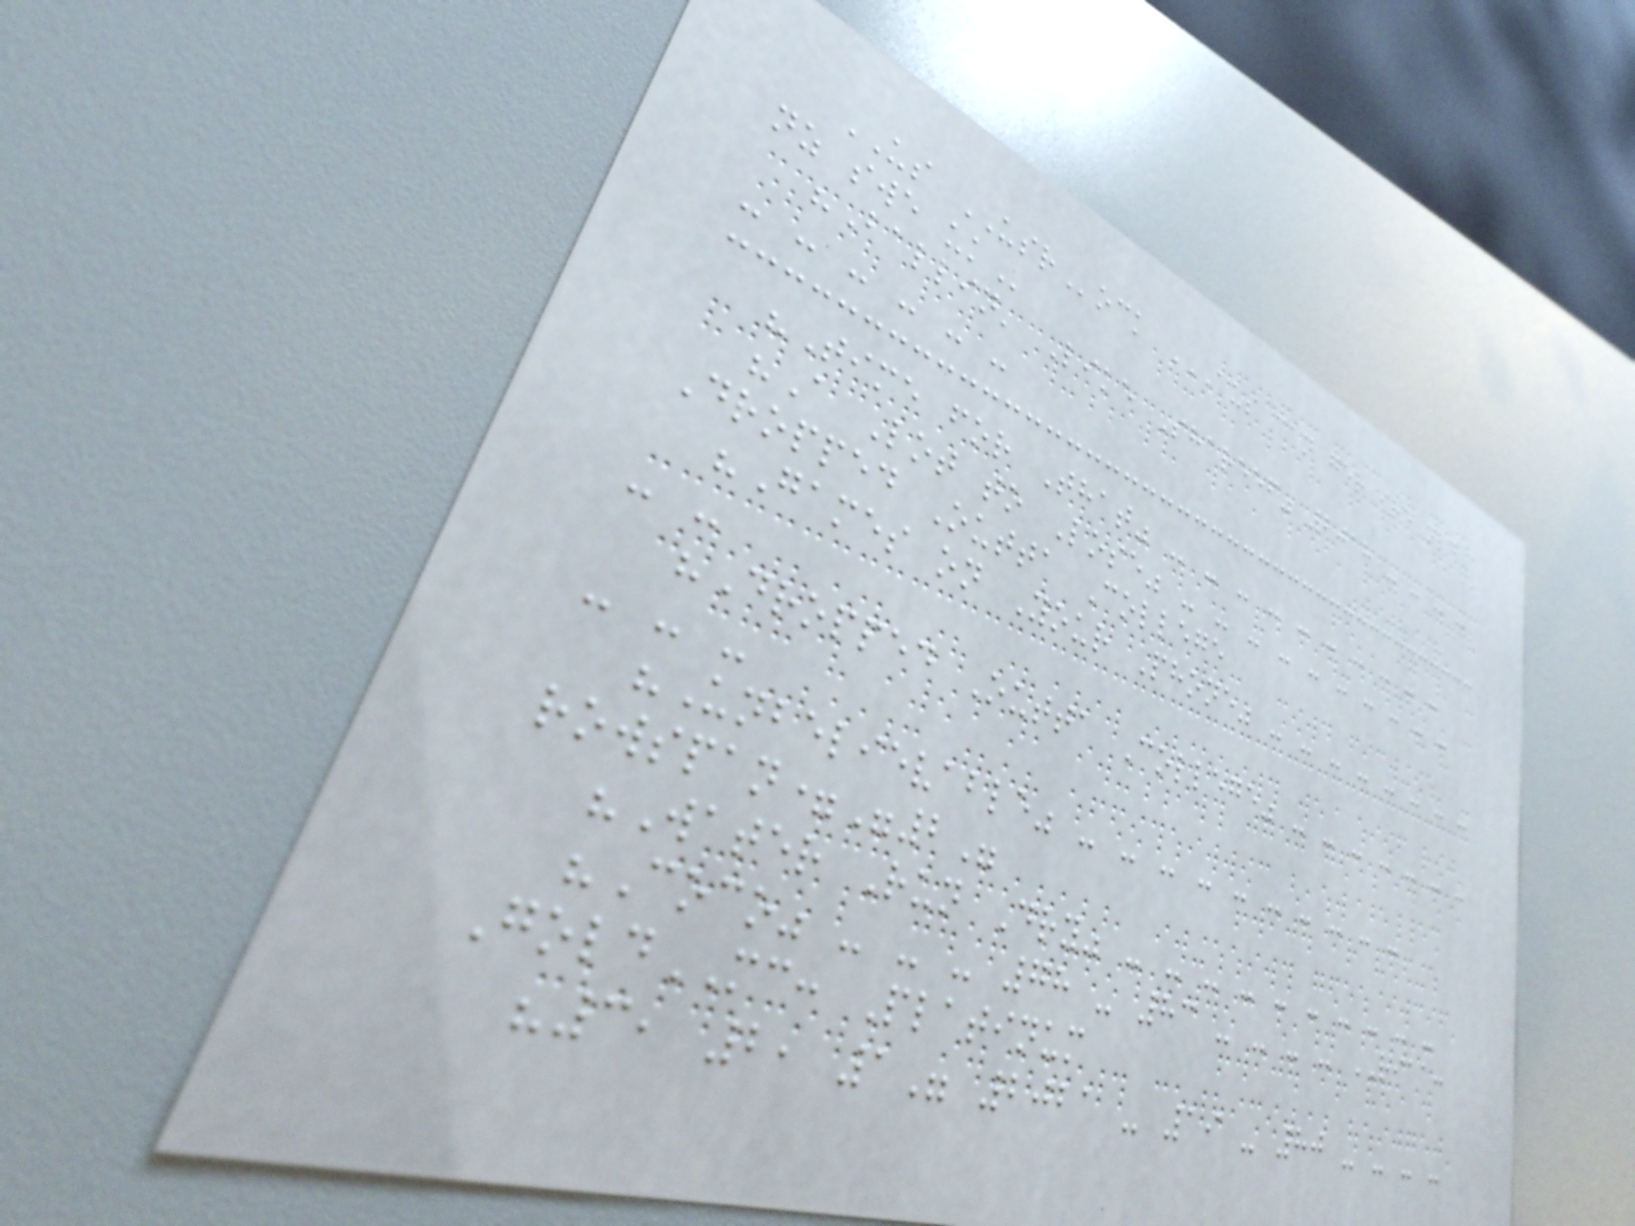US USRock AUS CAN GER IRE NLD
NZ SWE UK
"Ballin' Like Shareef" 2018 - - - -
- - - - - -
"Time for That" - - - - - - - - - -
"A Lot to Lose" - - - - - - - - - -
Dropped Outta College
"Games on Your Phone" - - - - - - - -
- -
"Dropped Outta College" - - - - - - -
- - -
"Unbelievable" - - - - - - - - - -
rowspan="2"
"Water Run Dry" - - - - - - - - - -
"Coco" - - - 78 - 83 - - - - RIAA:
GoldMC: Platinum
"3, 2, 1" 2021 - 19 - 80 - - - -
